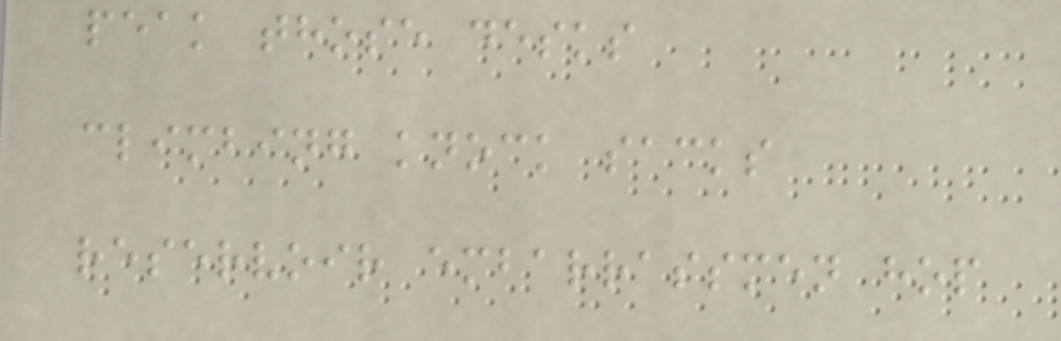peak those desks
climbing knock sacks
reservoir embarrassmen hop
